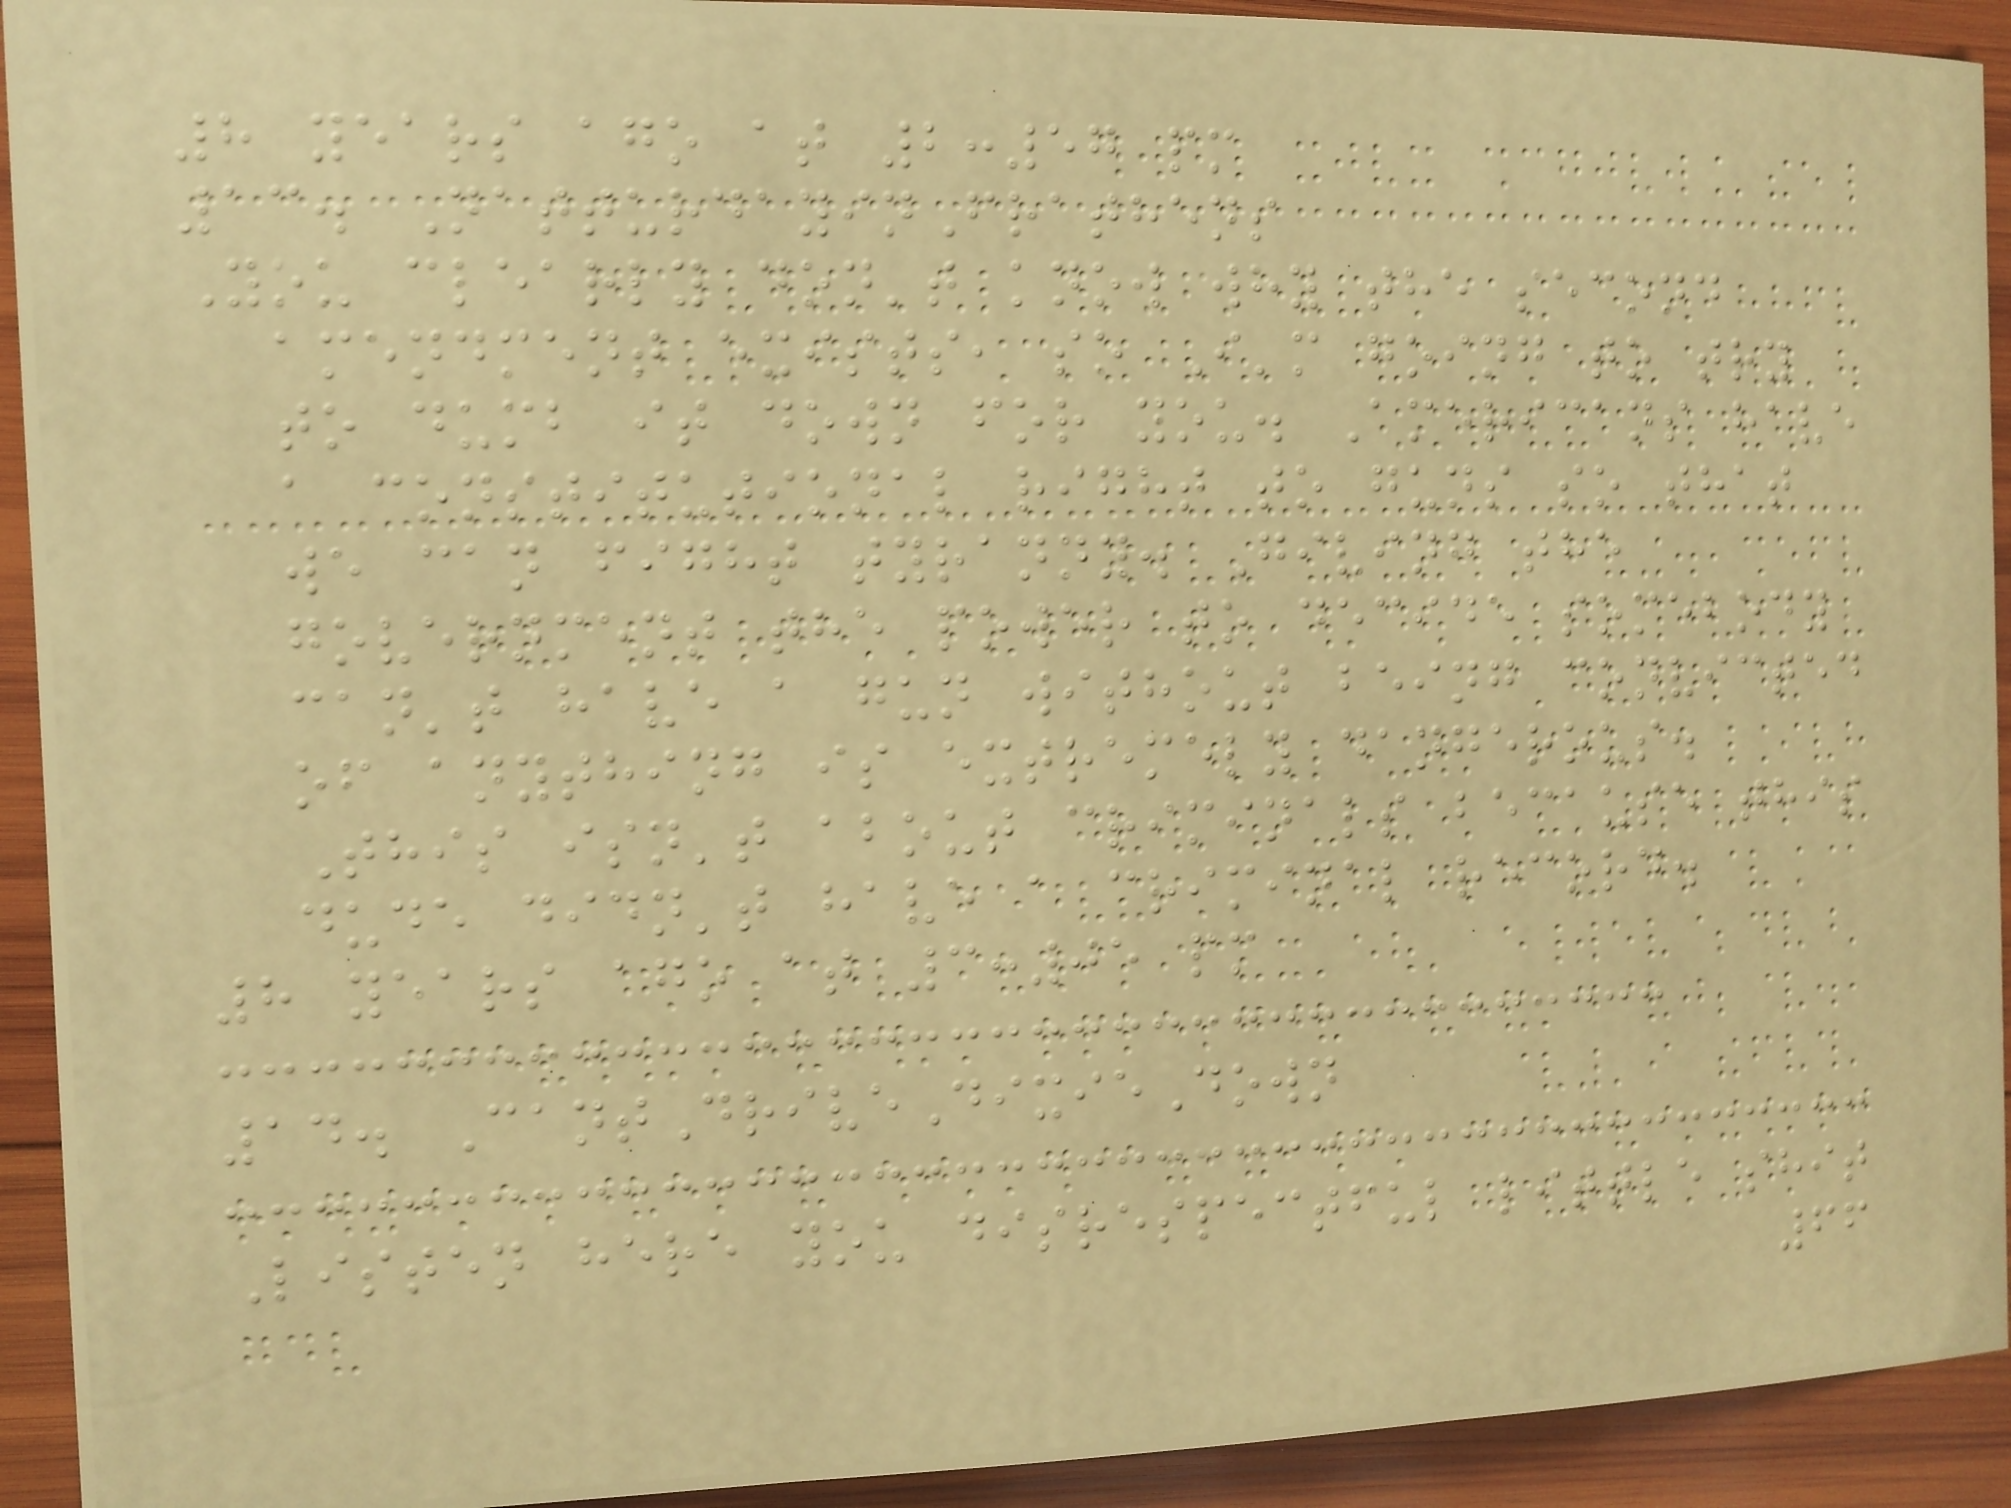8 years ago at 2:57 pm
13. NatturdayinFrathens
You clearly don't know why the second
amendment exists, so I'm going to try
to dumb it down for you. Americans have
a constitutional right to guns so that
we can fight tyranny. Giving the
government the power to decide somebody
can't have a gun without being convicted
of anything is extremely dangerous.
This isn't about criminals because this
dude didn't have a criminal record.
8 years ago at 3:05 pm
14. CantDriveDixieDown
Listen here you disrespectful little shit
66
